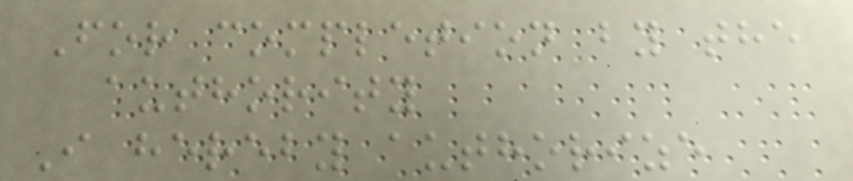For completion by the
authority
I hereby authorize
